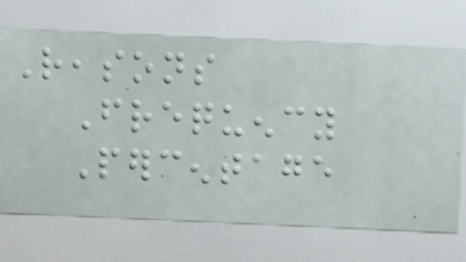Reasons
Frequency
Percentage
